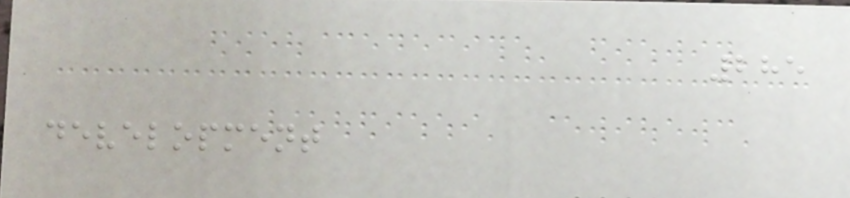285
development
